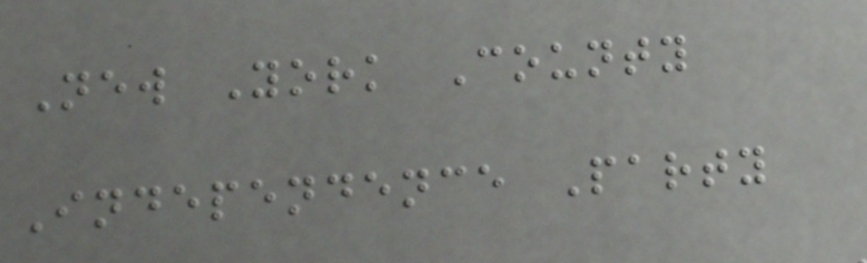New York County
Independence Party
